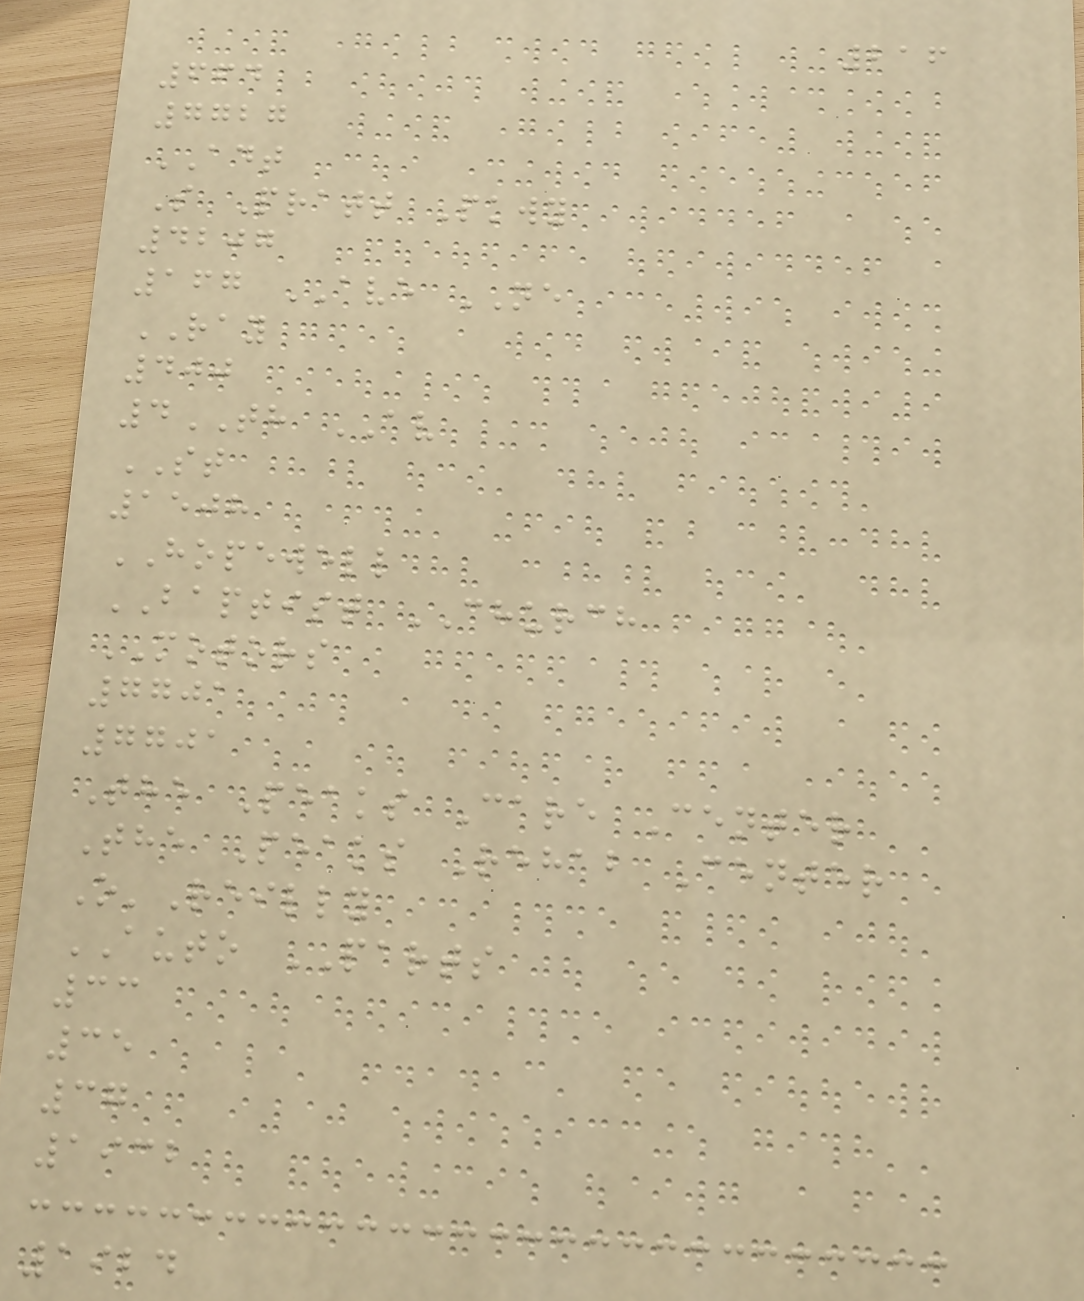216
664
7727
ADT
S Pratt Pkwy
4207
167 AVE NE
RAY
400
4TH AV
ST
1508
HOPEWELL
BAPTIST CHURCH
MOTORS
7701
7701
The Peaks Care Center
The Peaks Rehab Center
O'Reilly
AUTO PARTS
33
35
37
1932
1924
